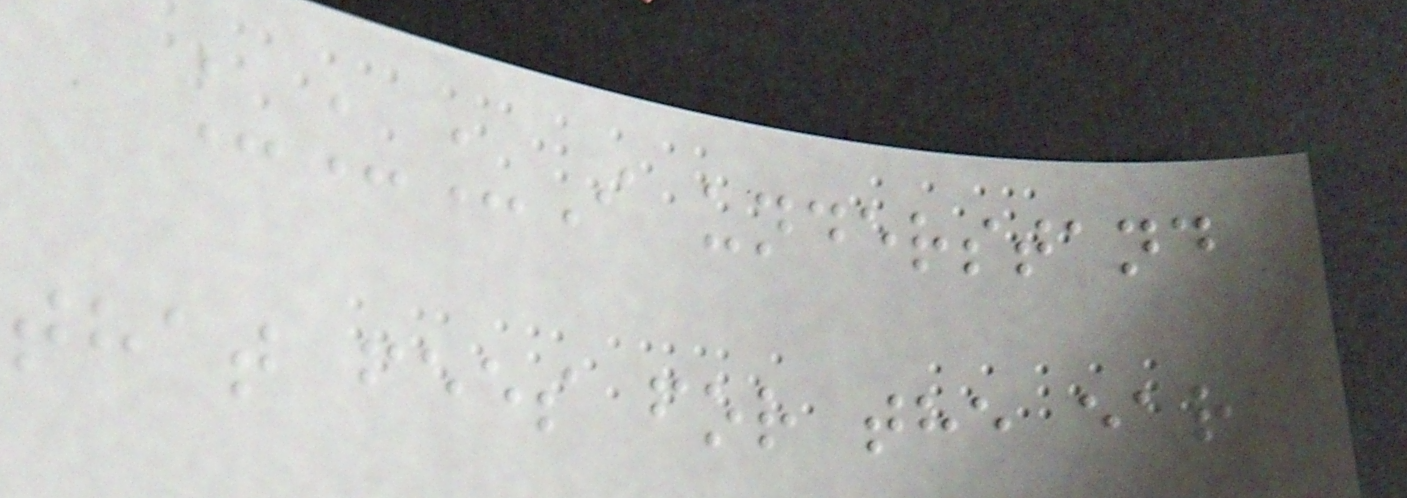___I understand
that fees for the ear
